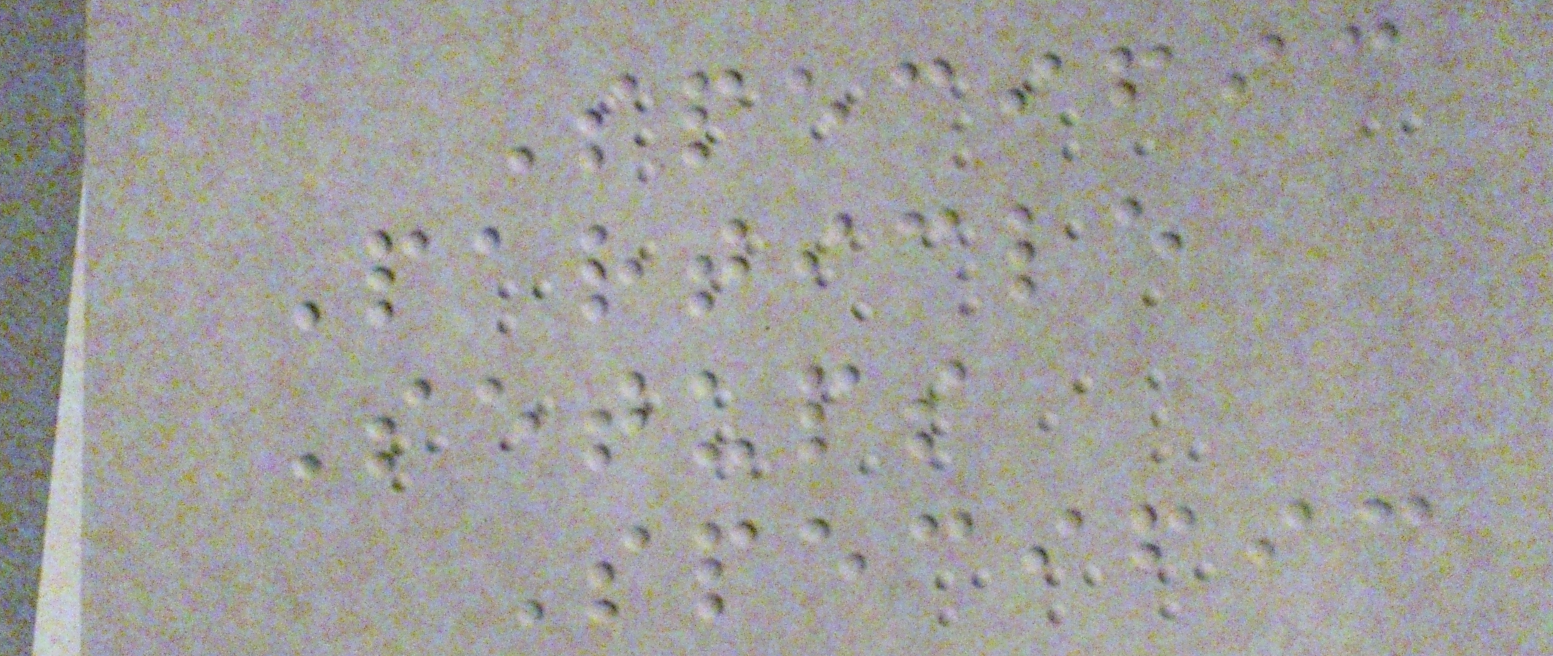Specific
Particle
Setups
Specific
